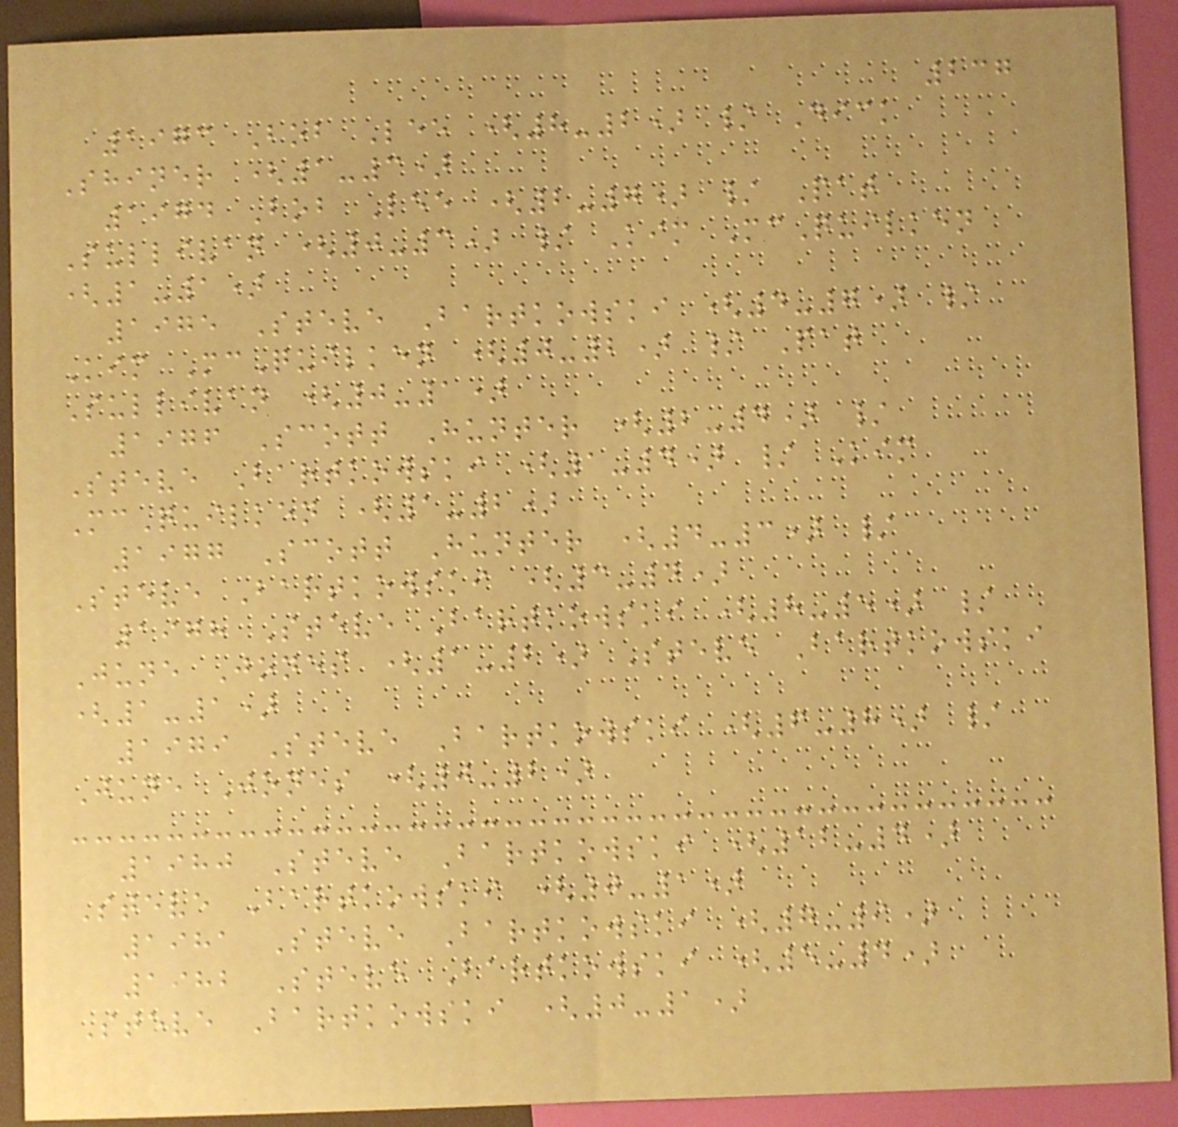237
1973 Bob Lee (8-2) / Dick
Shiner (1-3)
1974 Bob Lee (2-7) / Pat
Sullivan (0-3) / Kim McQuilken
(1-1)
1975 Steve Bartkowski (4-7) /
Kim McQuilken (0-2) / Pat
Sullivan (0-1)
1976 Scott Hunter (2-4) /
Steve Bartkowski (1-4) / Kim
McQuilken (1-2)
1977 Scott Hunter (4-3) /
Steve Bartkowski (3-4)
1978 Steve Bartkowski (8-5) /
June Jones (1-2) Steve Bartkowski
(1-1)
1979 Steve Bartkowski (6-8) /
June Jones (0-2)
1980 Steve Bartkowski (12-4)
Steve Bartkowski (0-1)
1981 Steve Bartkowski (7-9)
1982 Steve Bartkowski (5-4)
Steve Bartkowski (0-1)
